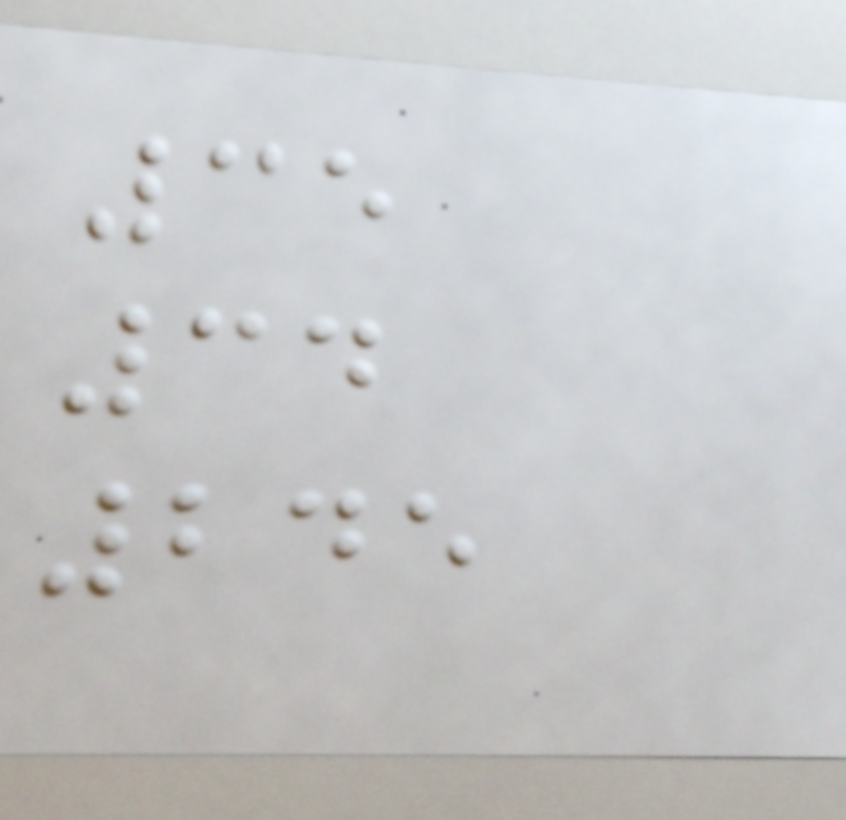35
34
245
